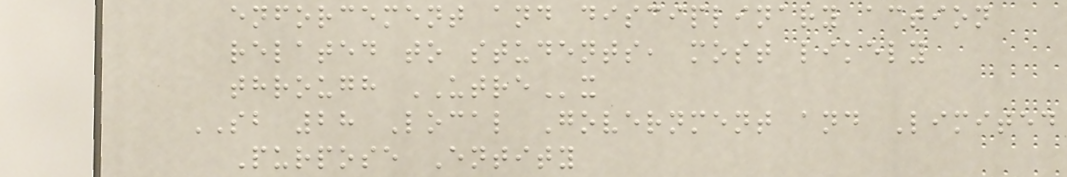enforcement and disciplinary action
related to students, most likely
through UTREx
SB 28 Local Government and Limited
Purpose Entity
